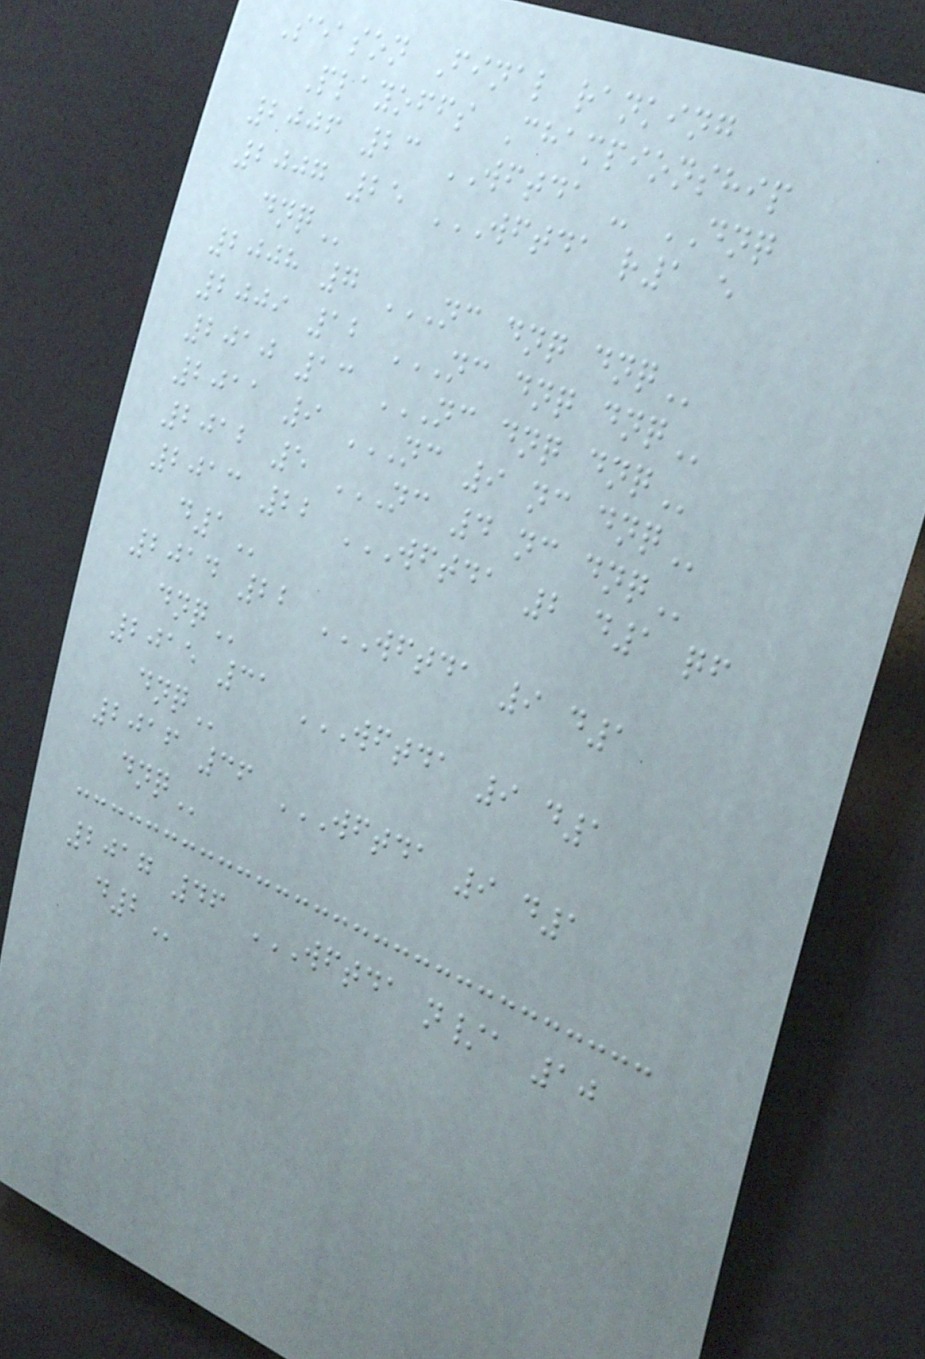Season Final ranking
Playoffs Championship
2006 23 WFTDA - DNQ
2007 25 WFTDA R1 E
DNQ
2008 7 NC DNQ DNQ
2009 12 NC DNQ DNQ
2010 13 NC DNQ DNQ
2011 9 NC 9 NC DNQ
2012 5 NC 4 NC DNQ
2013 22 WFTDA 2 D1 QF
D1
2014 22 WFTDA 9 D1
DNQ
2015 31 WFTDA 9 D1
DNQ
2016 36 WFTDA 9 D1
DNQ
2017 46 WFTDA N/A 10
D2
